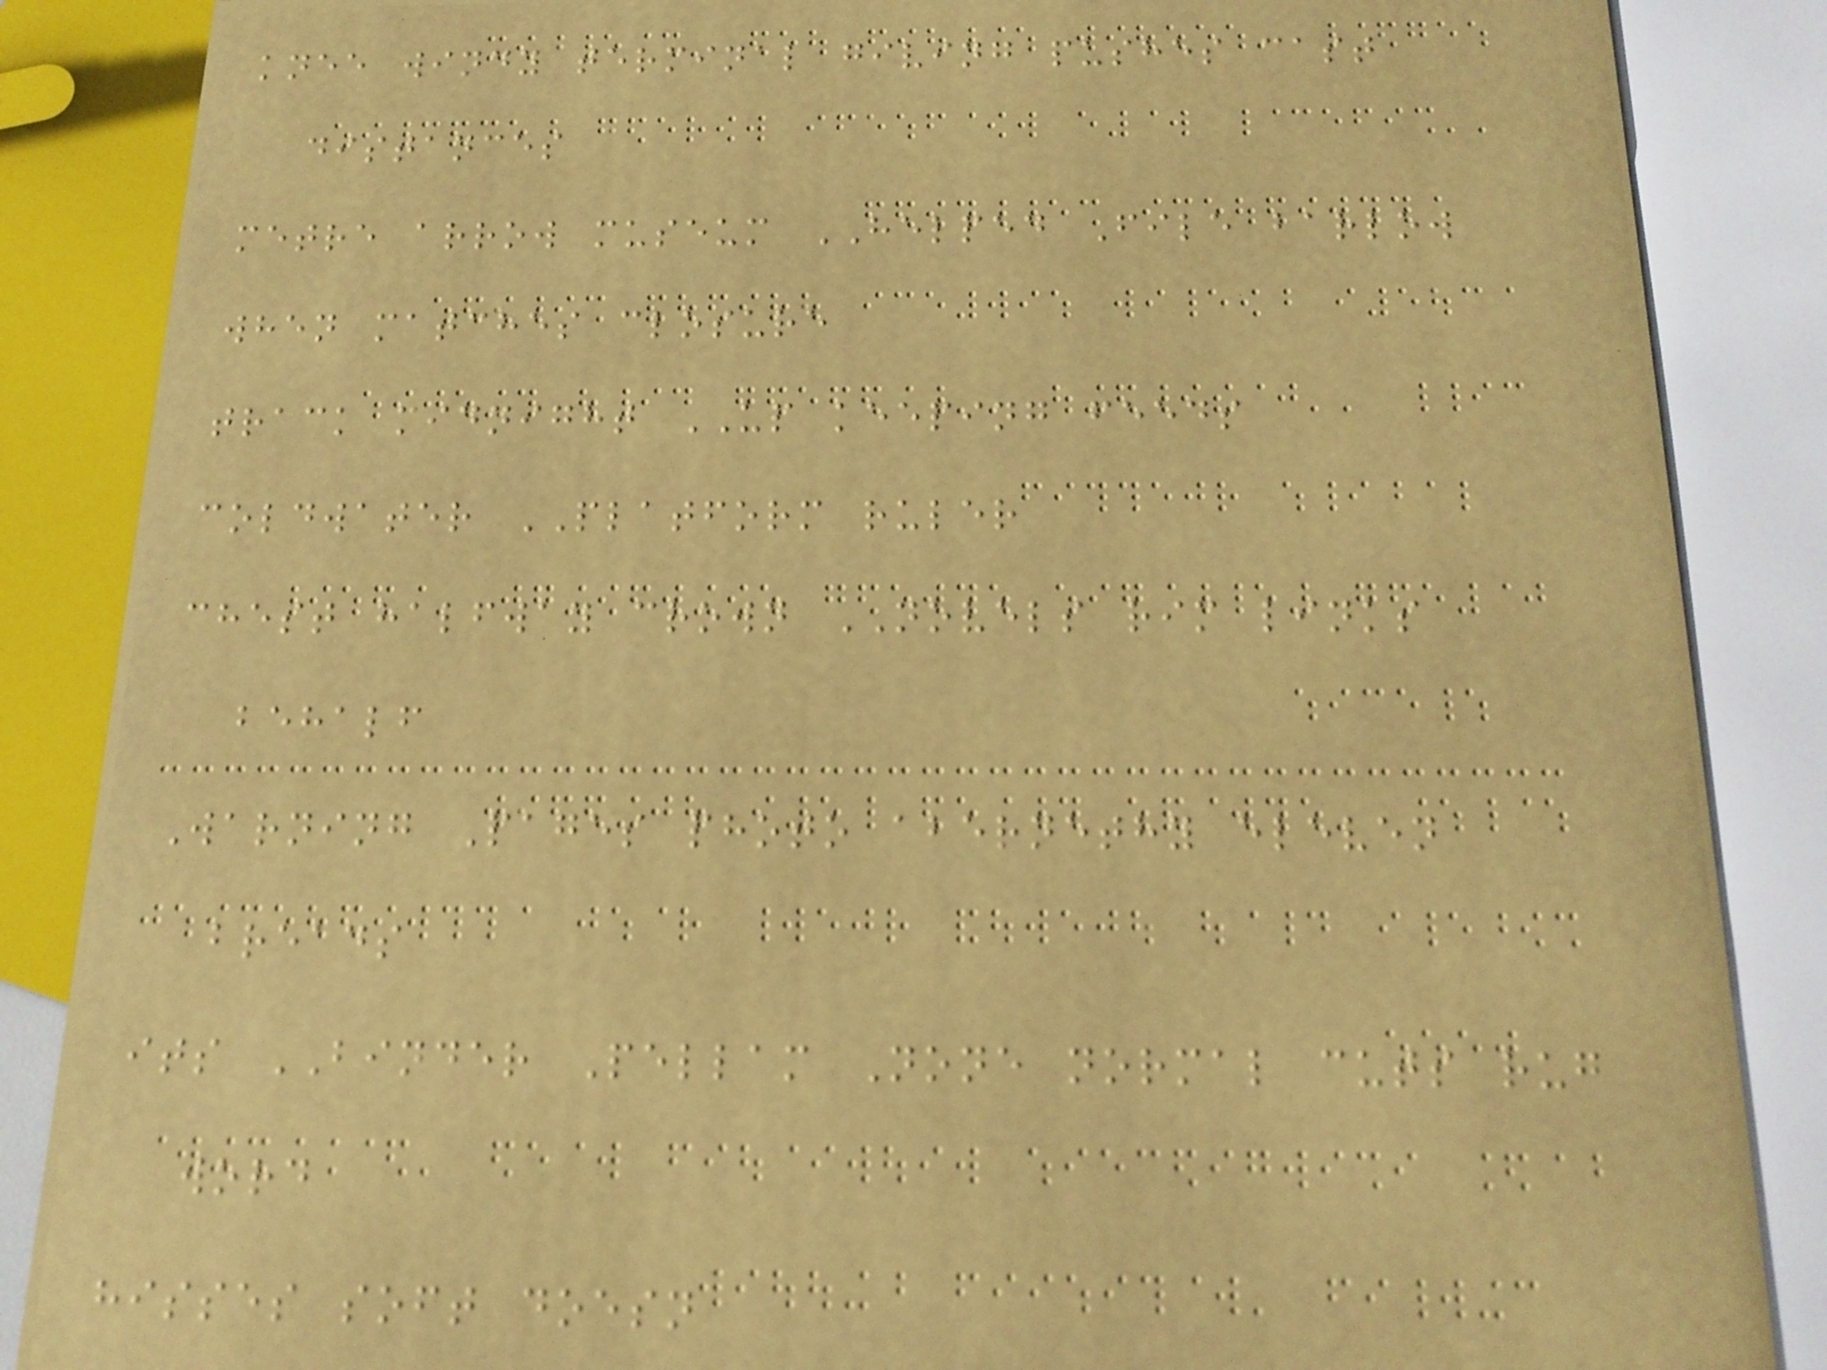knee windy terminal giving pushes cast
distances
metre arrow museum HELPED File barlow
when matches closure
track midnight UP keeping feeds
coldwater PLATFORM ruler
chest halfway crown NOVELS rim links
behalf
Warning Pages photo abernethy eleven
breads
its BINDER Pellam None normal cuts rug
word
hisses soft doesn
